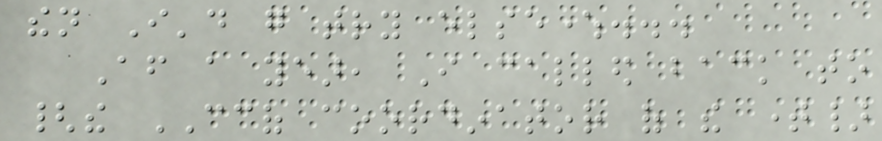then I'd go try elsewhere...
After a year, I called back to
{the CCOF coordinator of the time}
